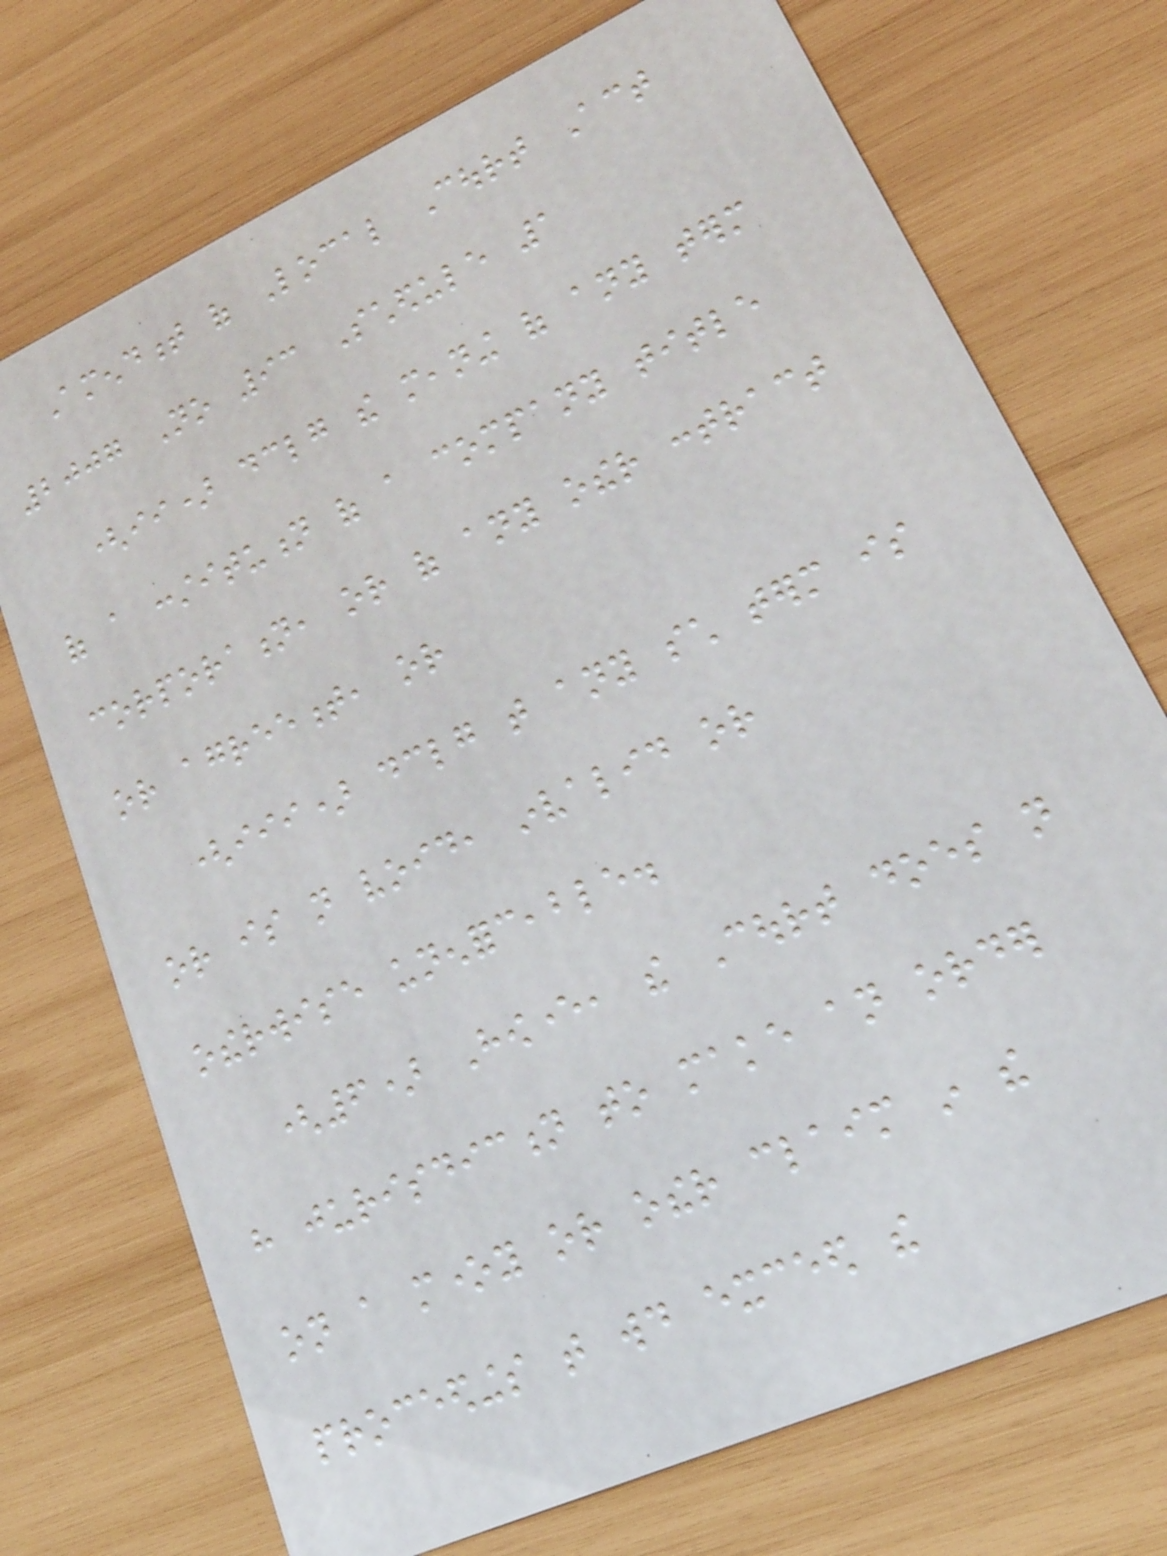Amendment of Local Court Act
2007 No 93 Schedule 1
(ii) declaring the meaning of any term
of a constitution of a company title
corporation, or of any other contract
or agreement, or
(iii) declaring that any such term is
or is not void, invalid or
otherwise unenforceable.
(6) However, the Court does not
have jurisdiction to make an order
on a money or other claim in the
proceedings that would exceed the
